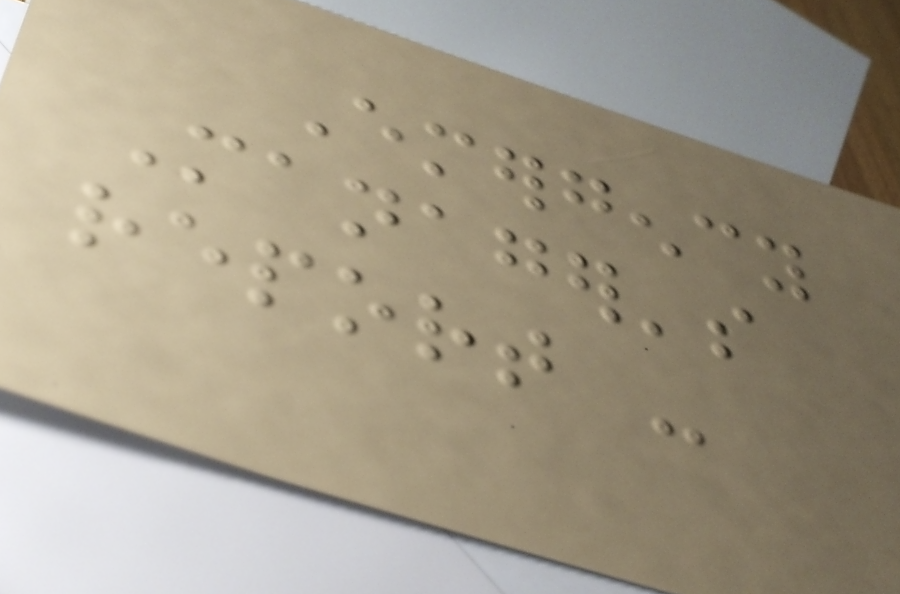Emergency
Manager's
report -
